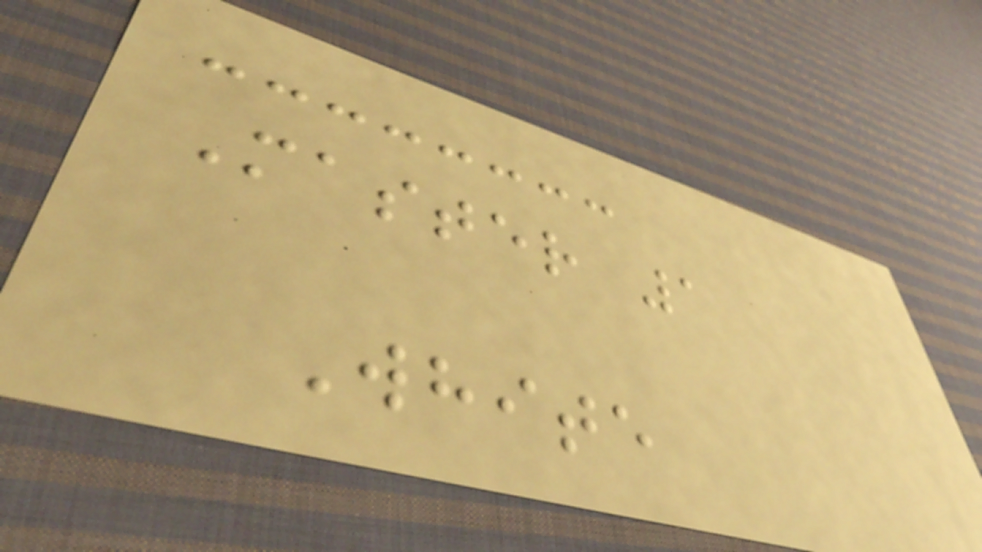Master 1
White
